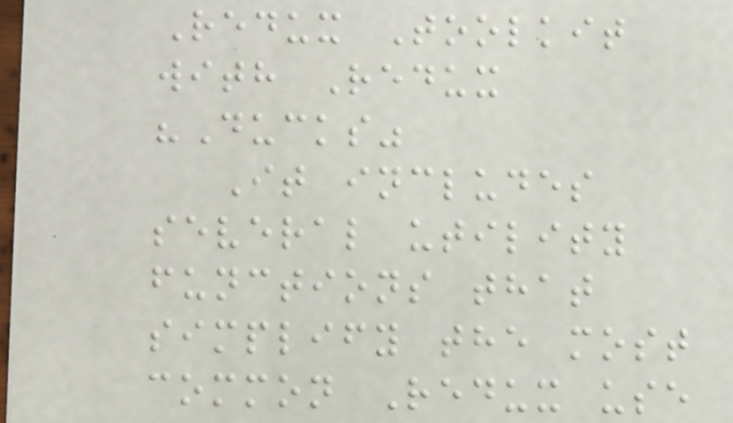Redux Toolkit
with Redux
"Ducks"
It includes
several utility
functions that
simplify the most
common Redux use
